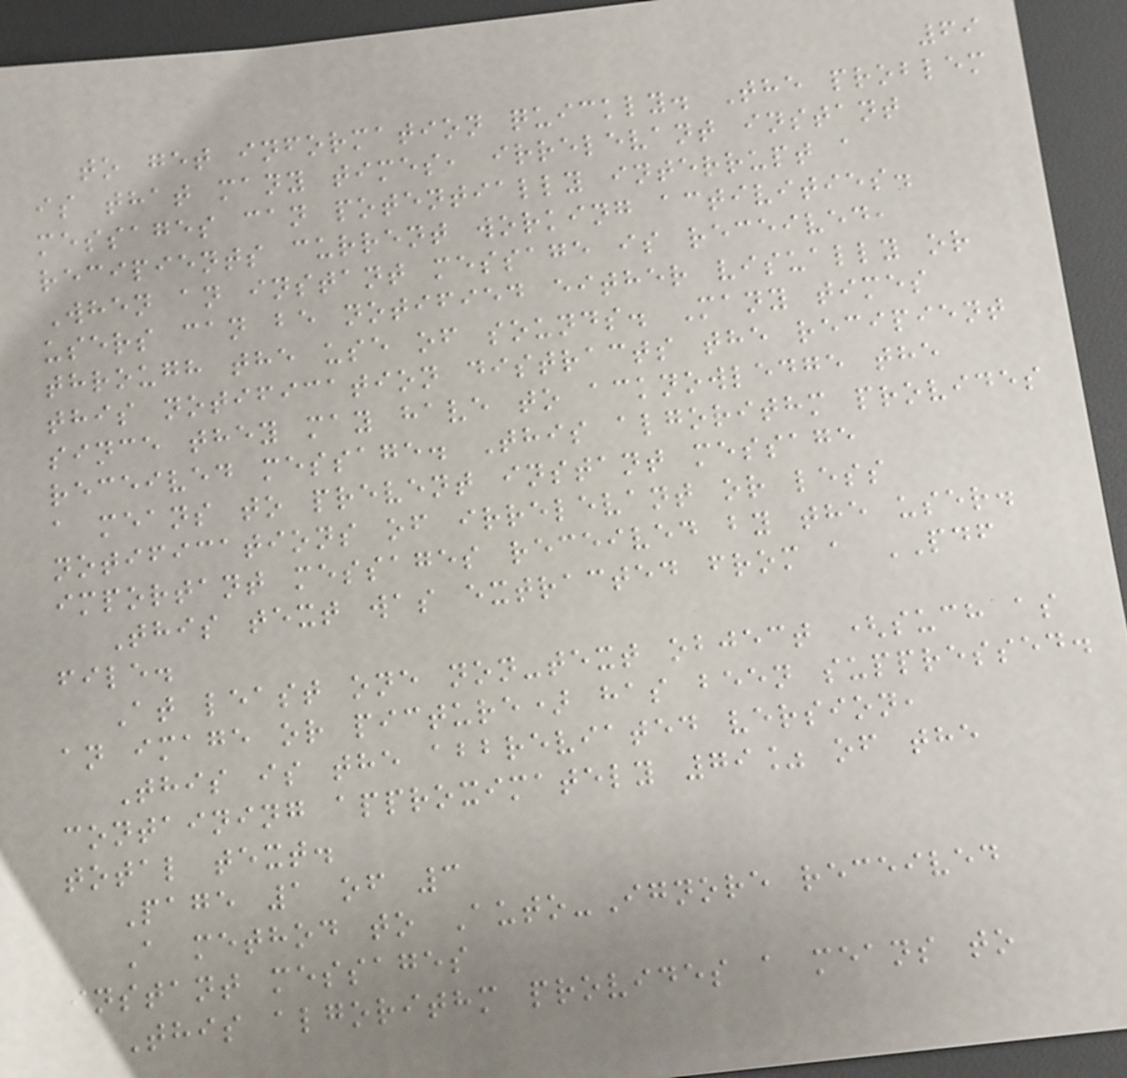69
to get information quickly. The problem
is that many times, irrelevant instant
messages can potentially interrupt a
recipients current working activities.
When an instant message is received,
users can be notified either visually or
through the use of sounds. Many times
this notification distracts the recipient
since they may have to acknowledge the
received message. This algorithm provides
a means to prevent instant message
notifications of irrelevant or less
important messages received by the user.
This text was extracted from a PDF
file.
At least one non-text object (such as
an image or picture) has been suppressed.
This is the abbreviated version,
containing approximately 79% of the
total text.
Page 1 of 3
A method to Auto-Ignore received
instant messages
This algorithm provides a means to
